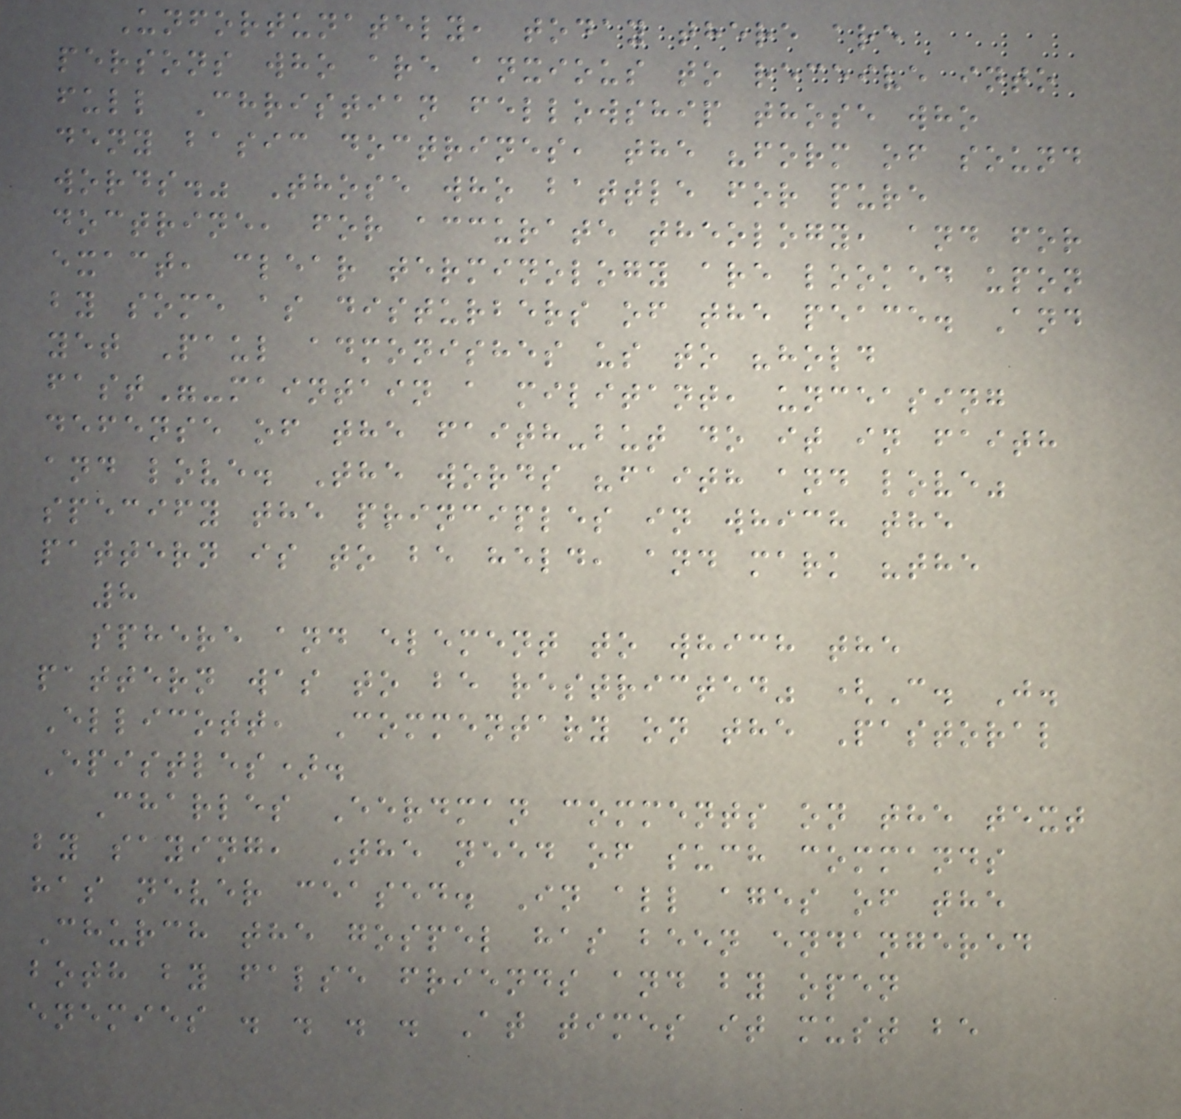Unfortunately, today there are
persons who are anxious to receive into
full Christian fellowship those who
deny basic doctrines, the "form of sound
words." Those who battle for pure
doctrine, for accurate theology, and for
exact, clear terminology are looked upon
by some as disturbers of the peace. And
yet Paul admonishes us to "hold
fast"-maintain a militant, unceasing
defense of the faith-but do it in faith
and love. The words "faith and love"
specify the principles in which the
pattern is to be held, and mark "the
8
sphere and element to which the
pattern was to be restricted" (C. J.
Ellicott, Commentary on the Pastoral
Epistles).
Charles Eerdman comments on the text
by saying, The need of such commands
has never ceased. In all ages of the
Church the gospel has been endangered
both by false friends and by open
enemies . . . . At times it must be
